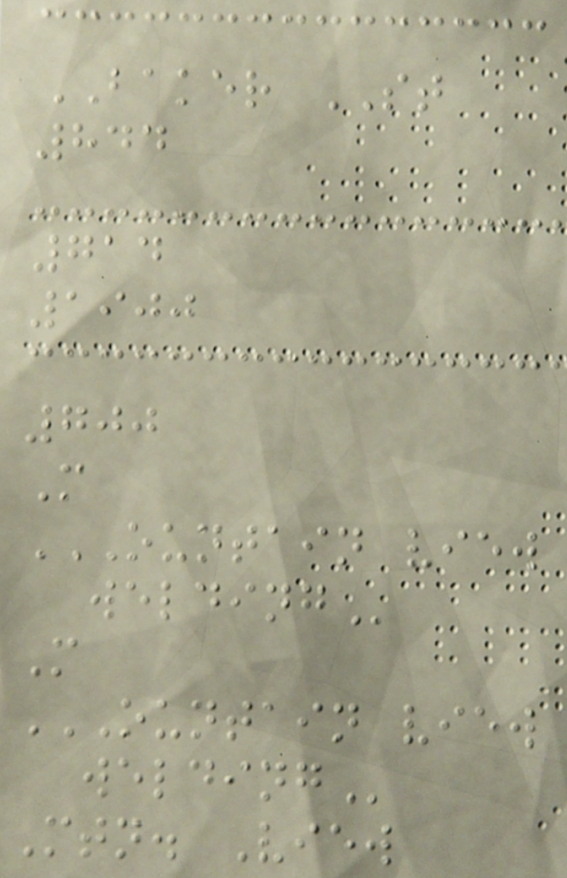BAKER ST
844
714
1900
700
M
OUNTAIN VIEW
WELDING
M
OUNTAIN VIEW
WELDING
Mtn. View
